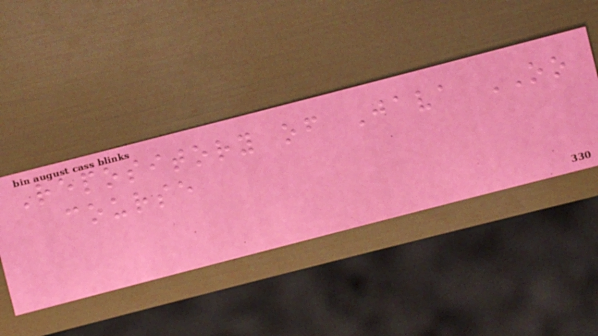Repository of Java OO
course
